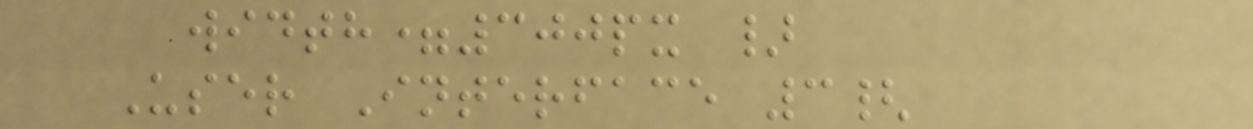width=300px }
User Interface 3{
